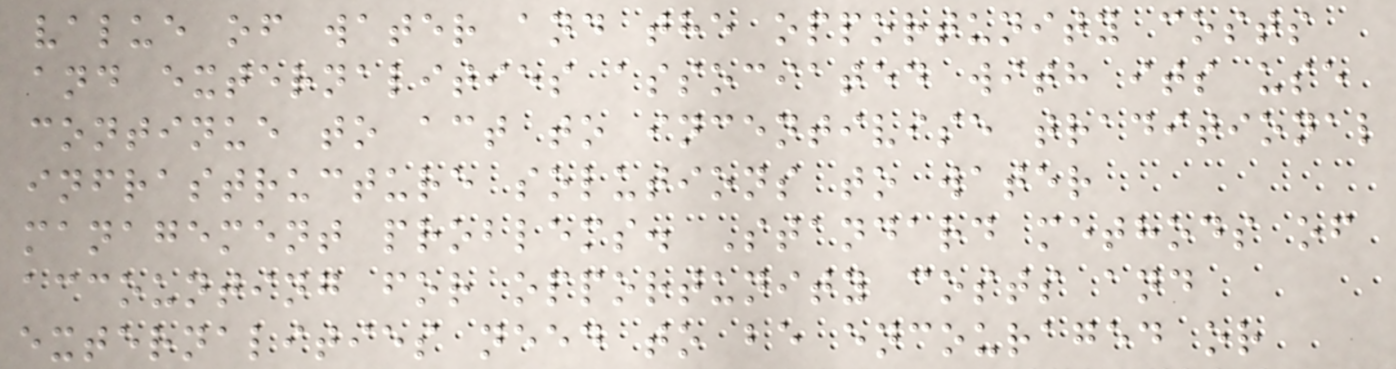value of water and the opportunity costs
and externalities associated with its use
continue to act to incentivise traditional
infrastructure solutions to water
management problems. Standard methods of
accounting for opportunity costs and
externalities need to be encouraged or
